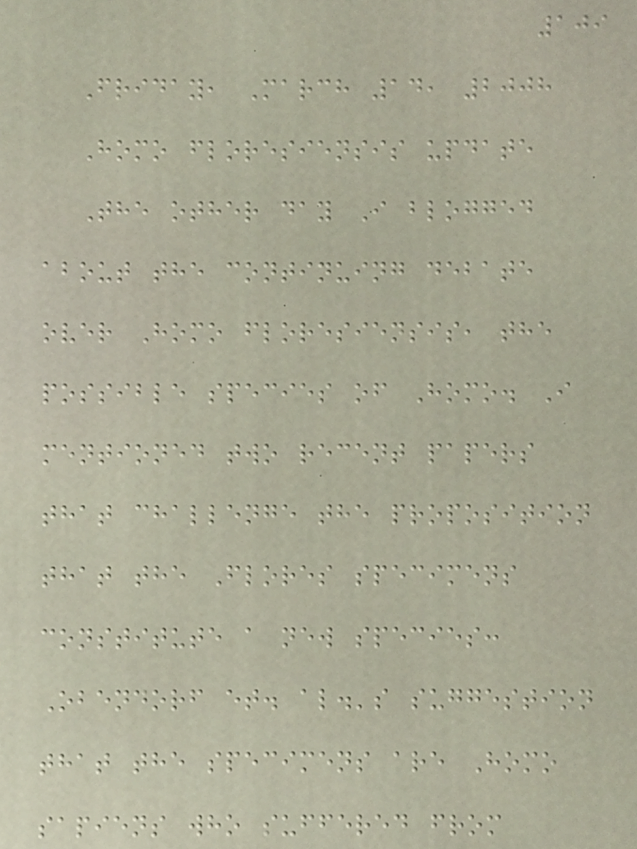109
Friday, March 14, 2008
Homo floresiensis update
The other day I blogged
about the continuing debate
over Homo floresiensis, the
possible species of Homo. I
mentioned two recent papers
that challenge the proposition
that the Flores specimens
constitute a new species:
Obendorf et. al.'s suggestion
that the specimens are Homo
sapiens who suffered from
